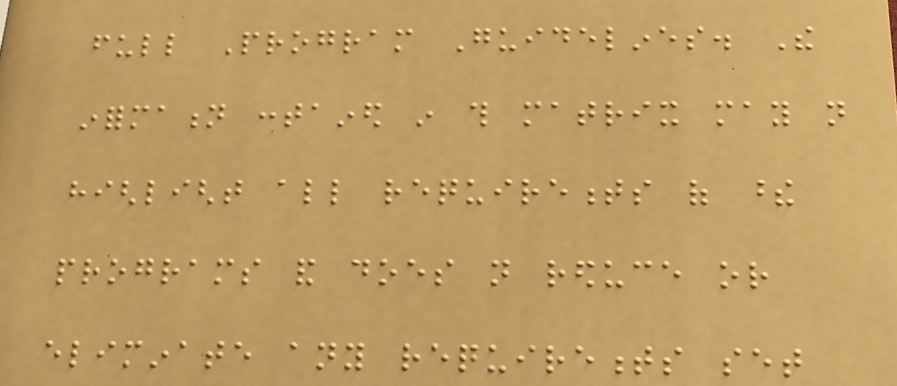full Program Guidelines. The
information contained in this matrix may not
highlight all requirements of these
programs and does not reduce or
eliminate any requirements set
